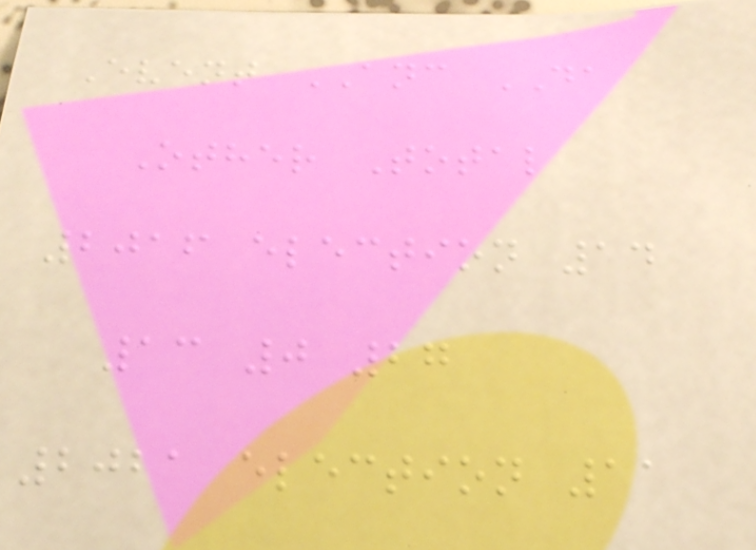Event ANC DA
Other Total
2016 election 14
13 0 27
2021 election 11
